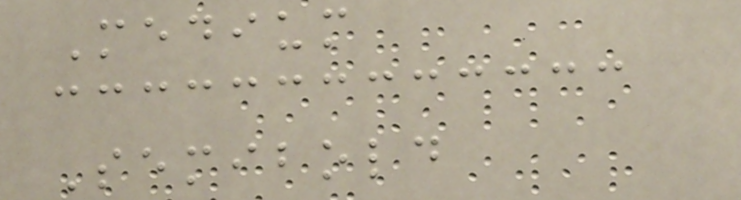Medium
Semibold
